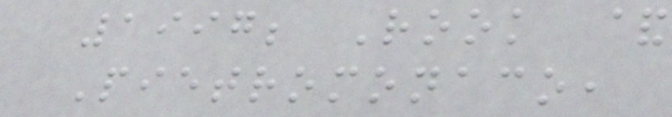1997; Rook &
Pietromonaco,
